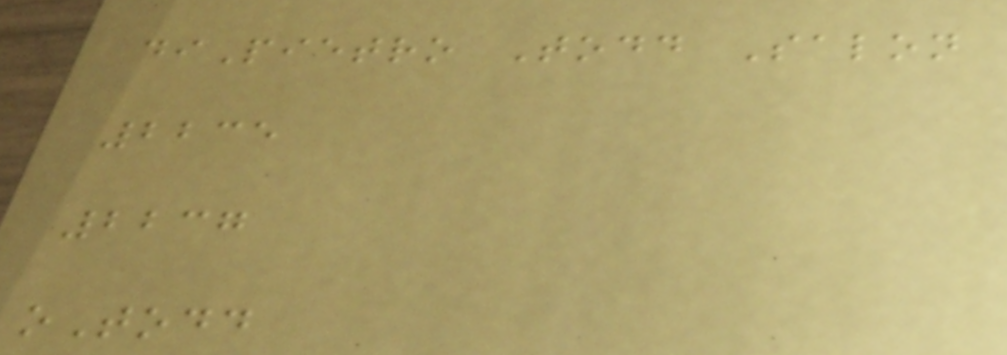diPietro Todd Salon
2235
2237
oTodd
